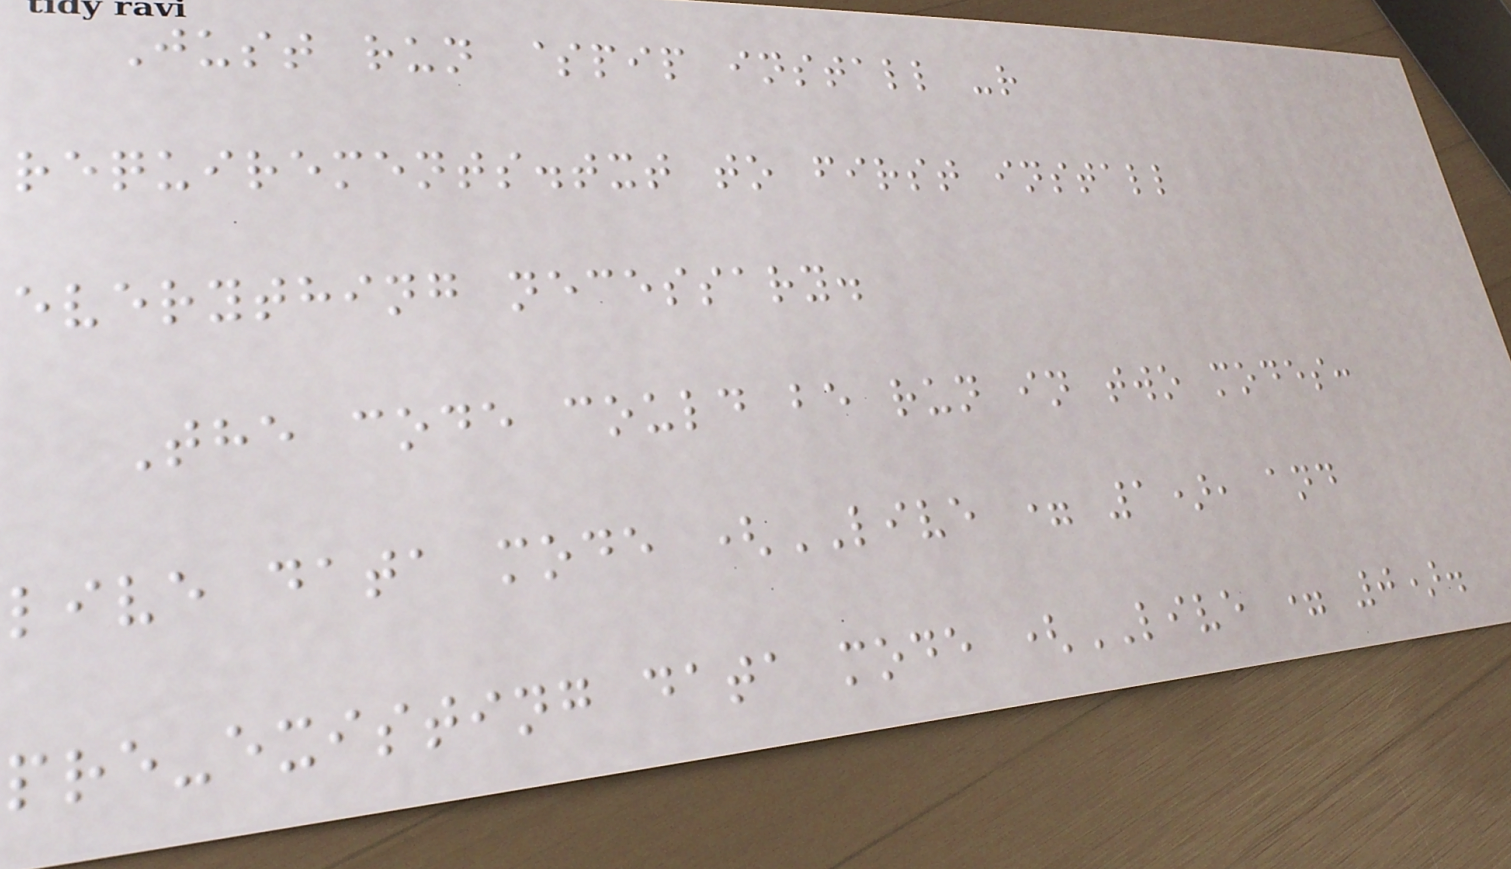Just run $pip install -r
requirements.txt to first install
everything necessary.
The code could be run in two modes:
live data mode (LIVE = 1), and
pre-existing data mode (LIVE = 0).
